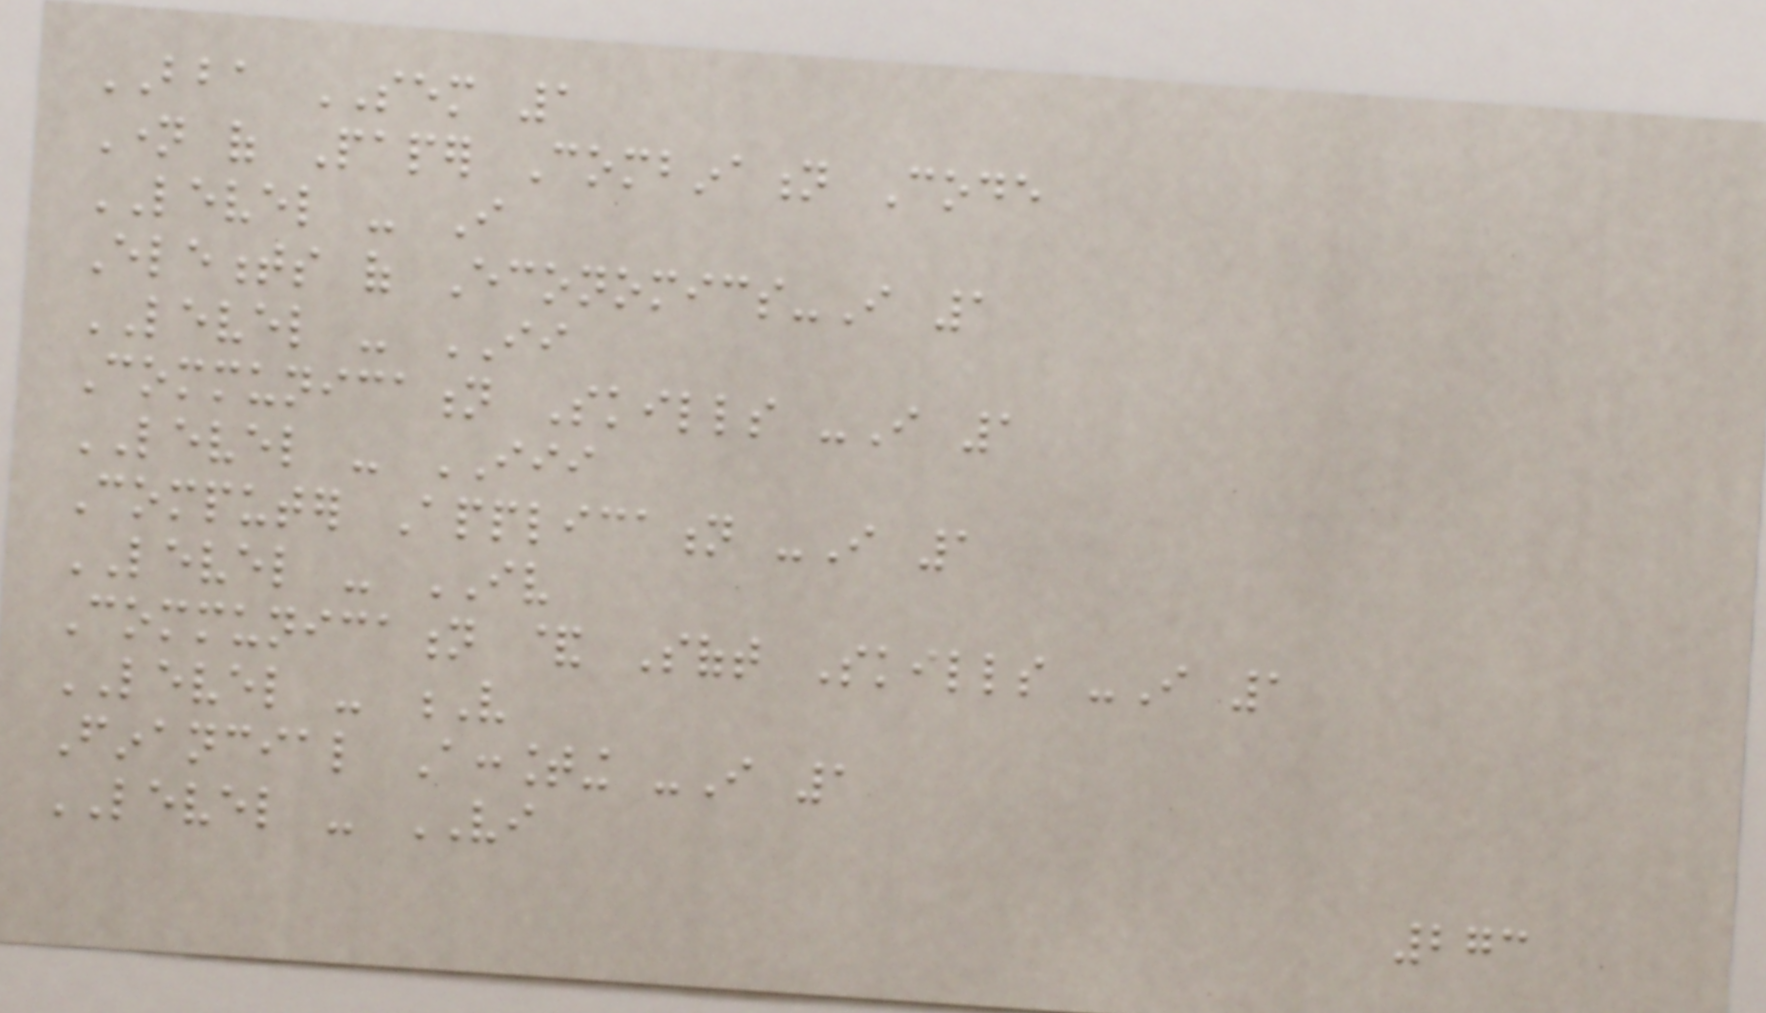BBA SEM 1
Name of Paper Combination Code
LEVEL - I
Elements of Economics-I 1
LEVEL - II
Communication Skills -I 1
LEVEL - III
Computer Application -I 1
LEVEL - IV
Communication & Soft Skills -I 1
LEVEL - V
Financial Accounting -I 1
LEVEL - VI
273
